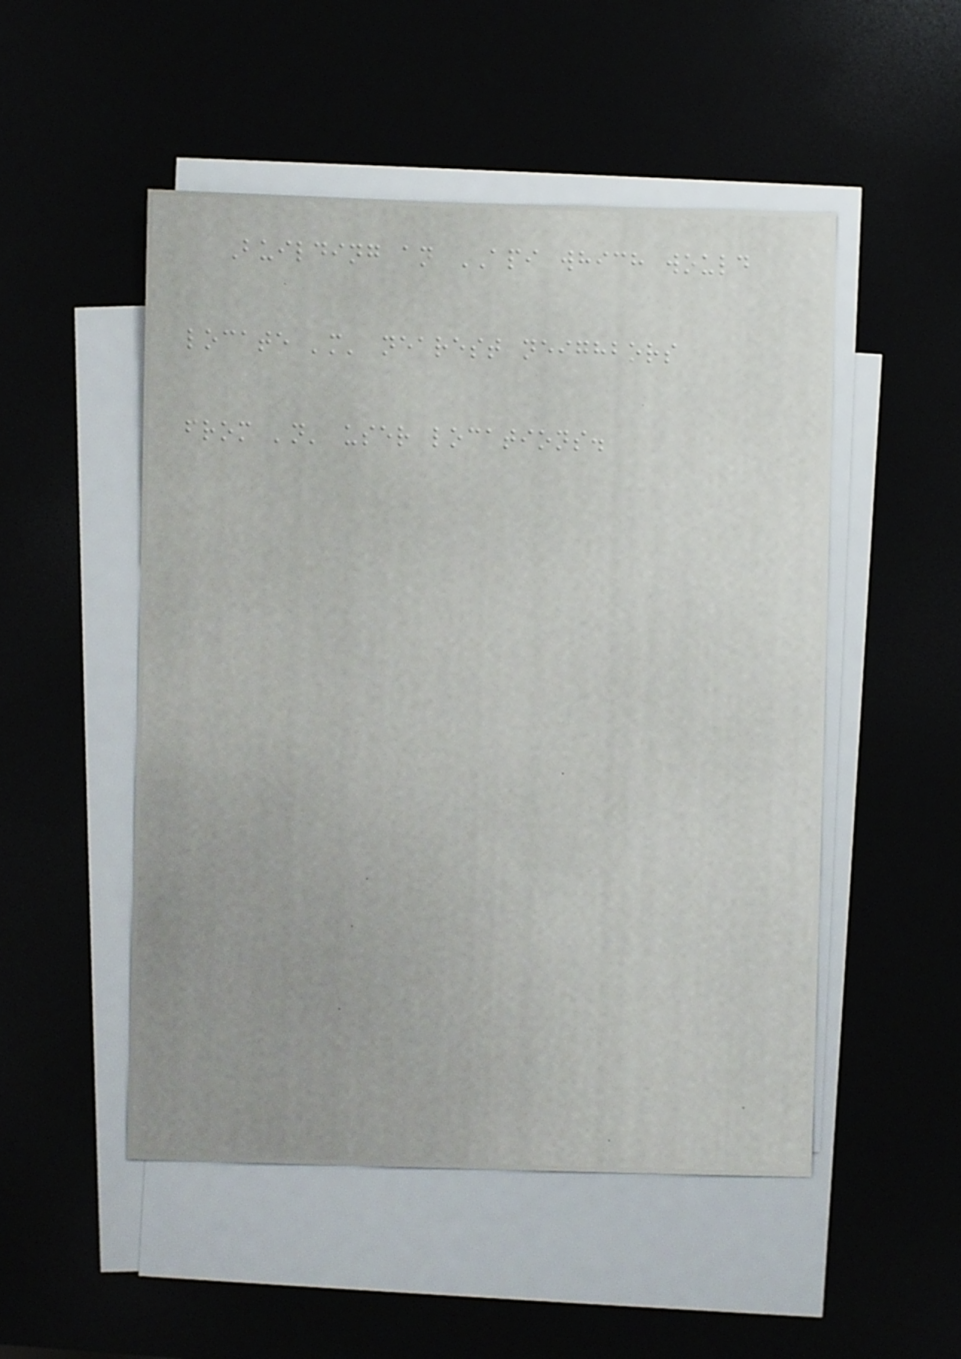Building an API which would
locate 'm' nearest neighbors
from 'n' user locations.
